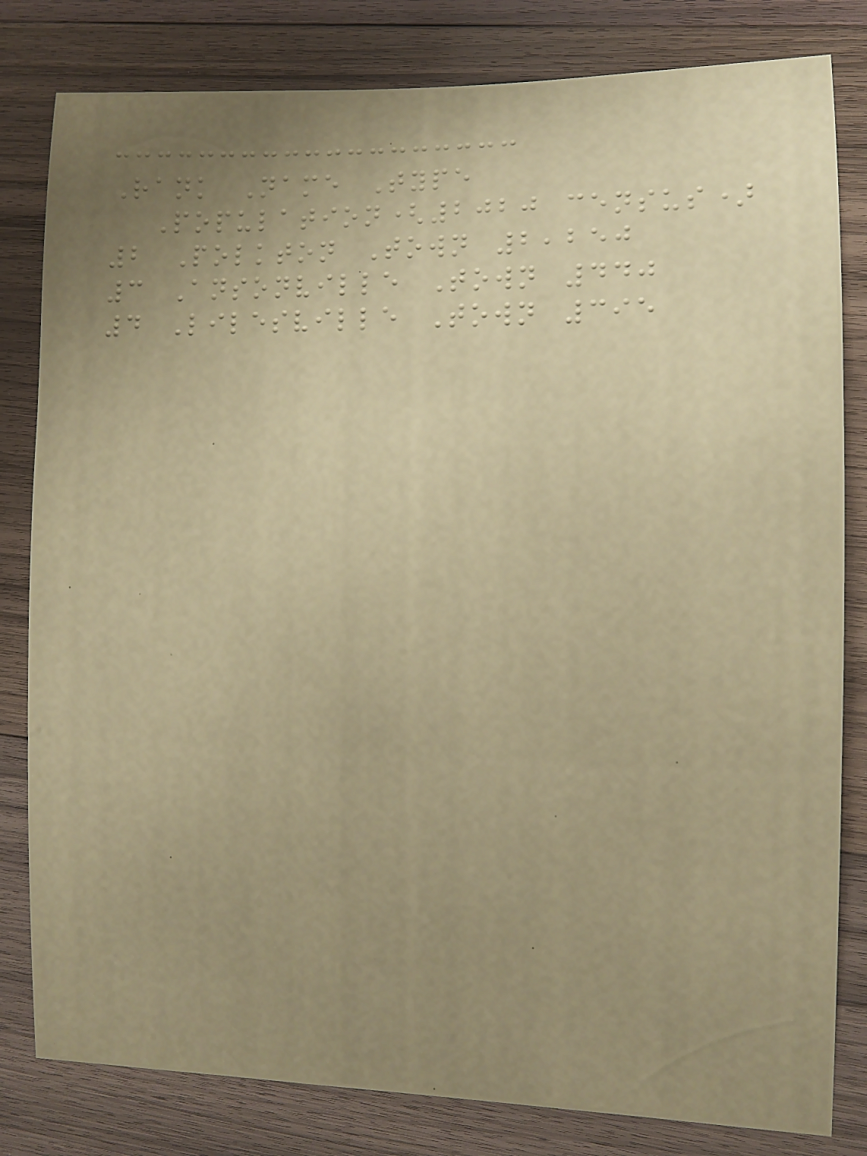Rank Name Type
Population(2020 census)
2 Polkton Town 2,250
3 Ansonville Town 440
4 Lilesville Town 395
